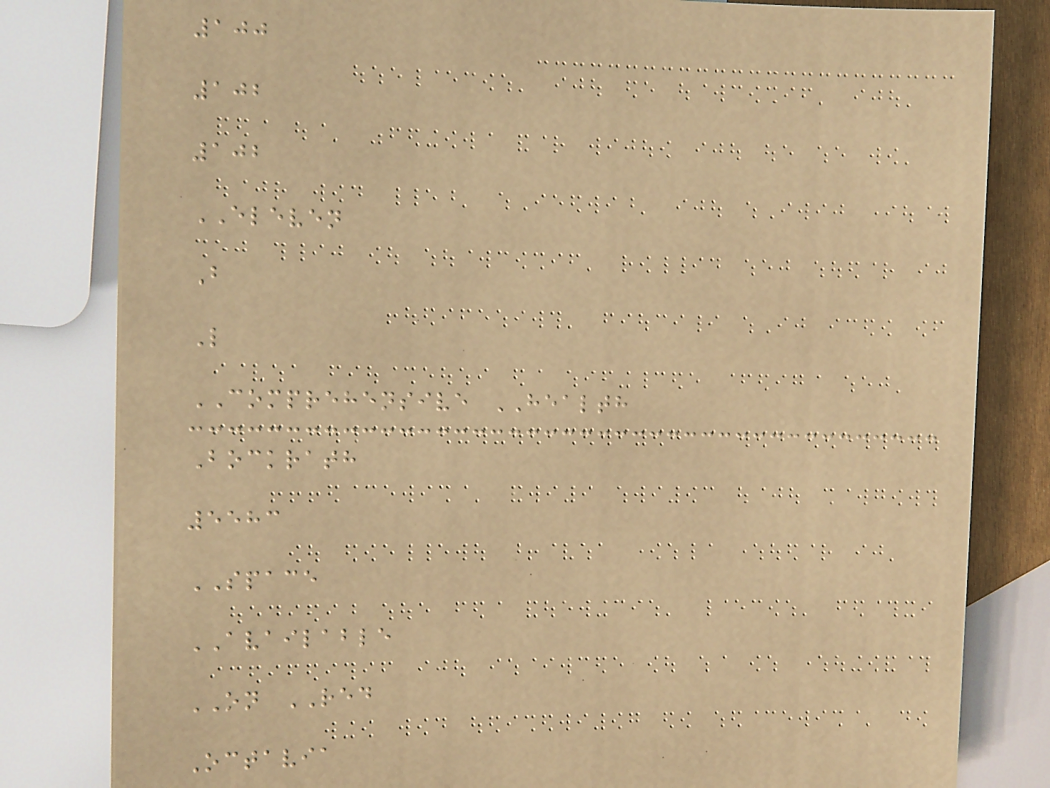100
102
102
ELEVEN
B
L
COMPREHENSIVE HEALTH
Bockrath
5583
SPACE
AVAILABLE
ON RED
Octavia
